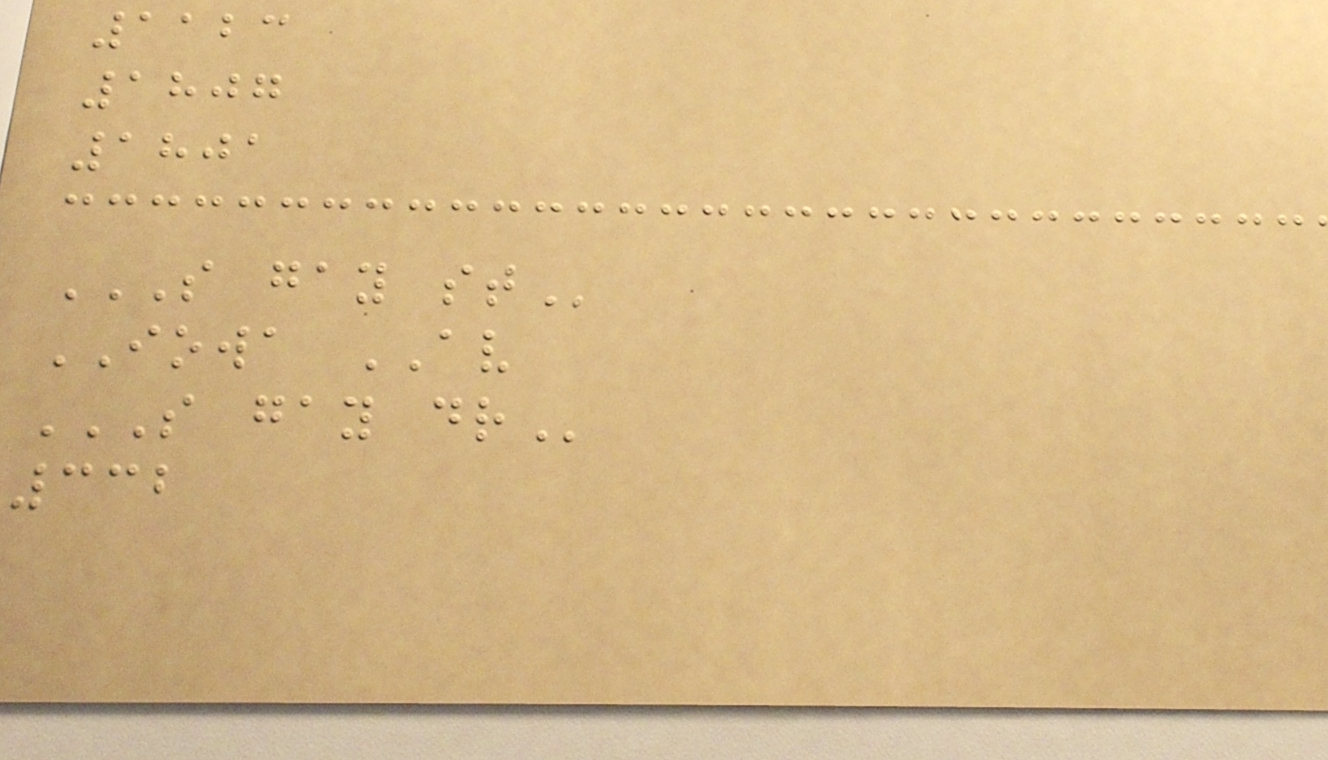1123
1807
1801
S GAY ST
IOWA AV
S GAY DR
332
